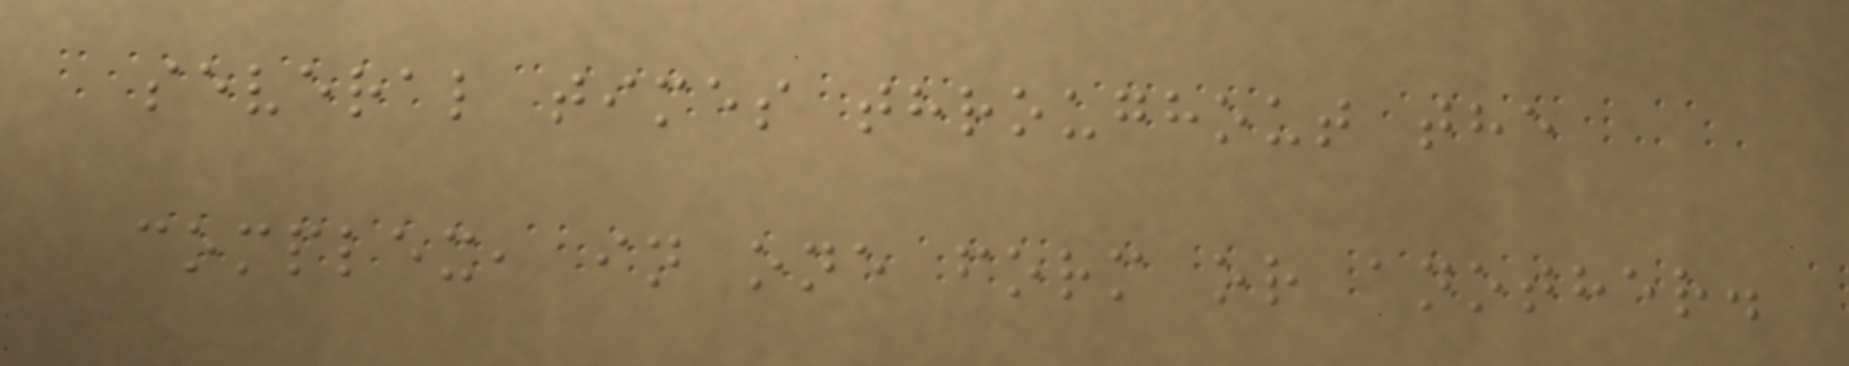several times throughout the
complex, in one form or another.
